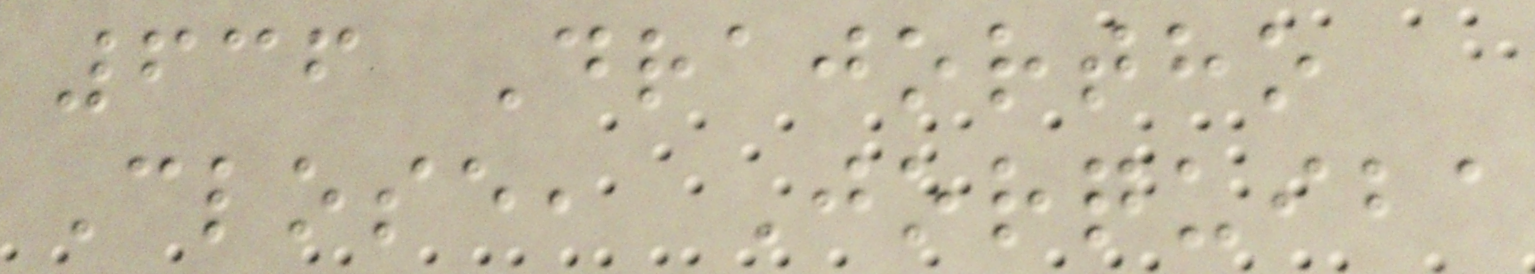636 Drajortho
Close, Jorquiba
